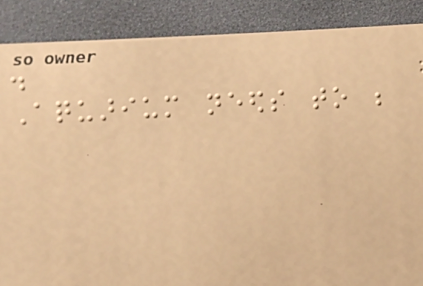.
Aquarium needs to be
